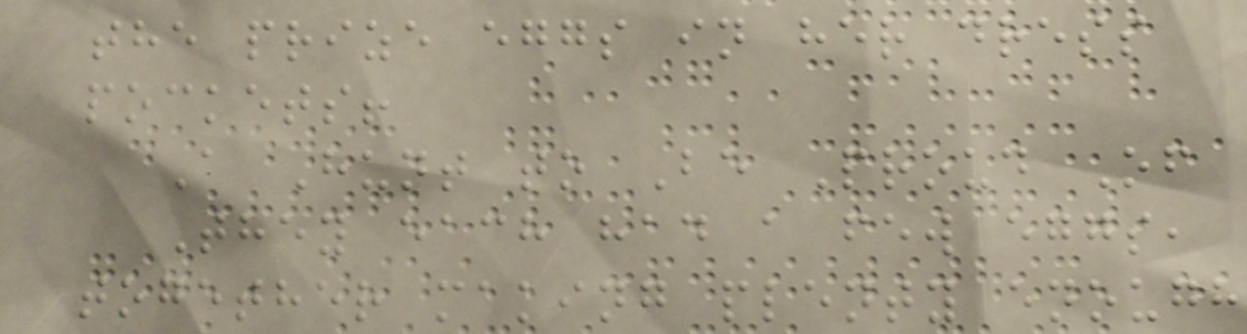the prize eggs in her dress
pockets!
A Hunt to Be Proud Of
They each had a few eggs,
together making plenty enough
